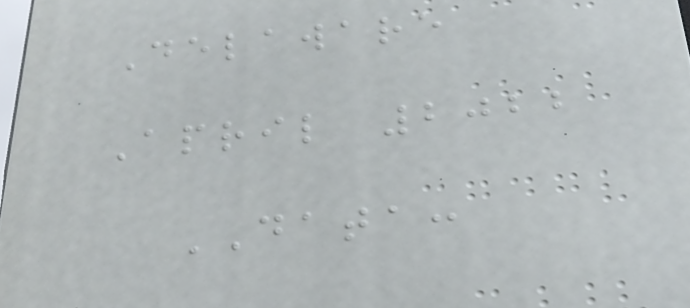Delaware
April 2022
DATA:
